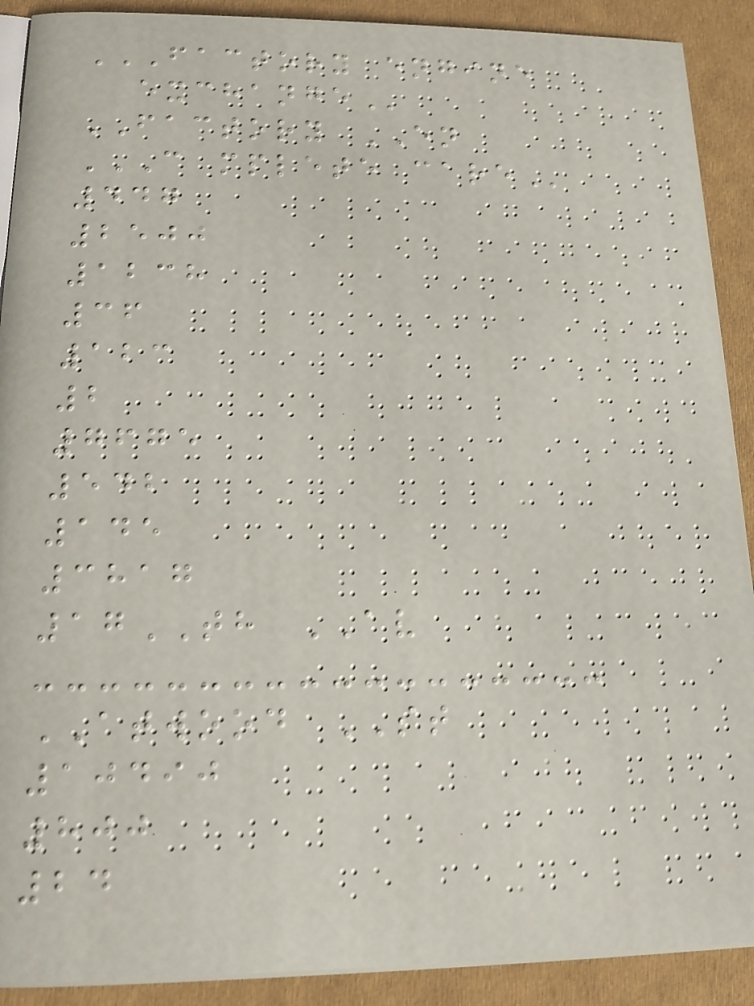FACTORY ENGINE
EXCHANGE
FACTORY EN
C MPLETE CARE
447
2500
1238
36
123
2
7675
542
145
3817
17TH AV
ATWOOD ST
10490
800
24
